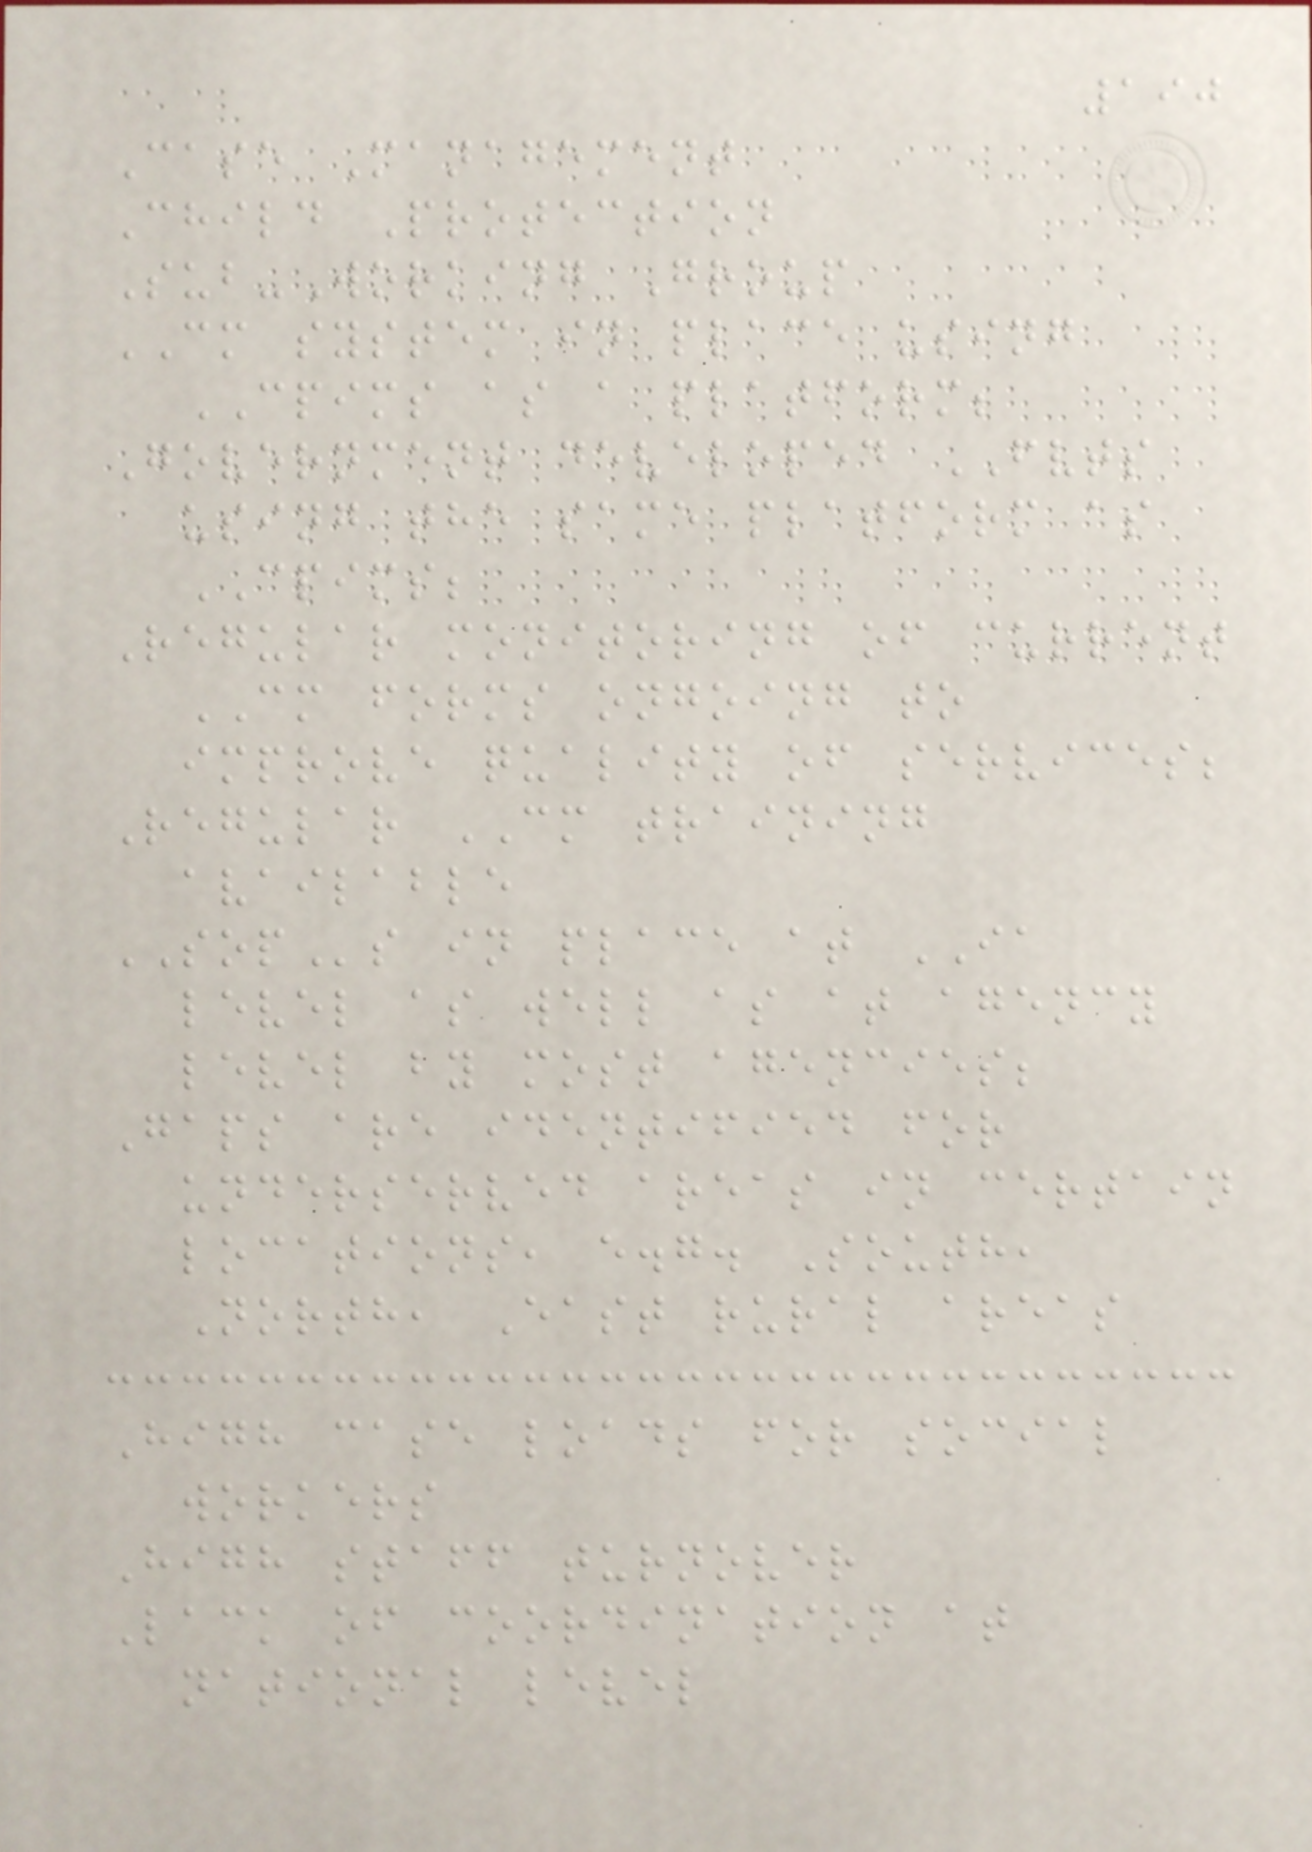190
Case Management
Child Protection
Sub-Working Group
CM system in place using
CPIMS as a platform;
Government developed FVTS
using the same platform as
CPIMS;
Regular monitoring of current
CM forms ongoing to
improve quality of services;
Regular CM training
available
SOPs in place at IA
level as well as at agency
level by most agencies;
Gaps are identified for
underserved areas in certain
locations, e.g. South,
North, East rural areas
High case loads for social
workers
High staff turnover
Lack of coordination at
national level
